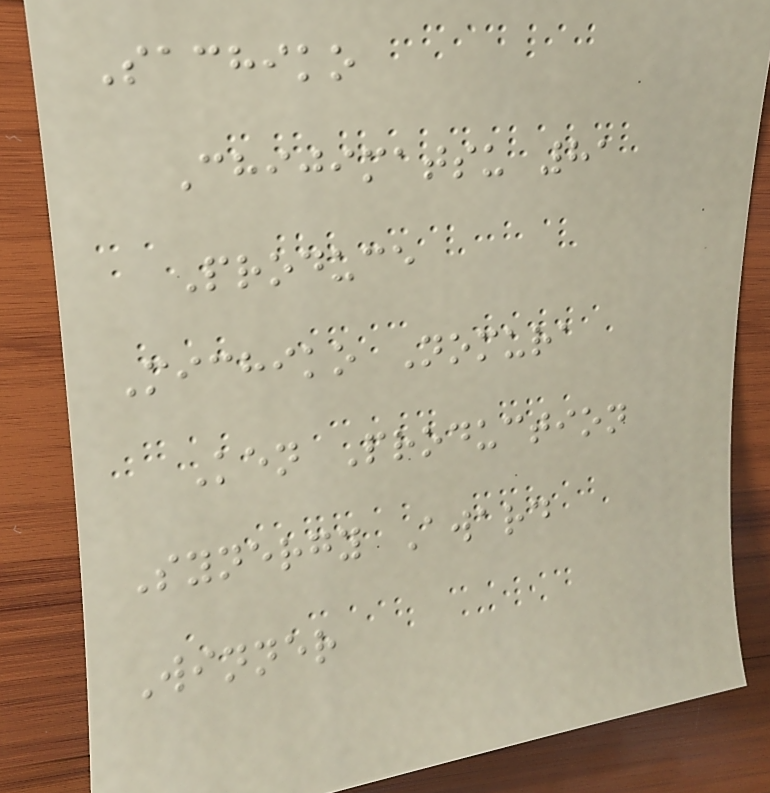Sachiko
Chijimatsu 81
Produce
Michiko Nomura
Ken Production
Synergy Award
Winner
